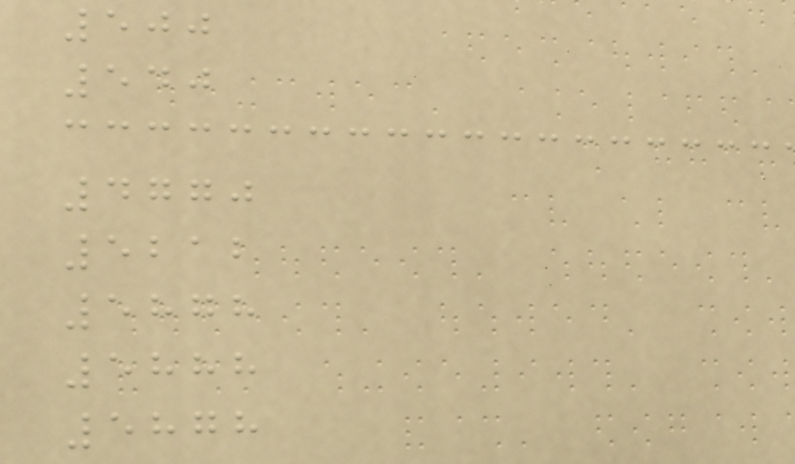500
540
4770
5212
5878
5888
5878
